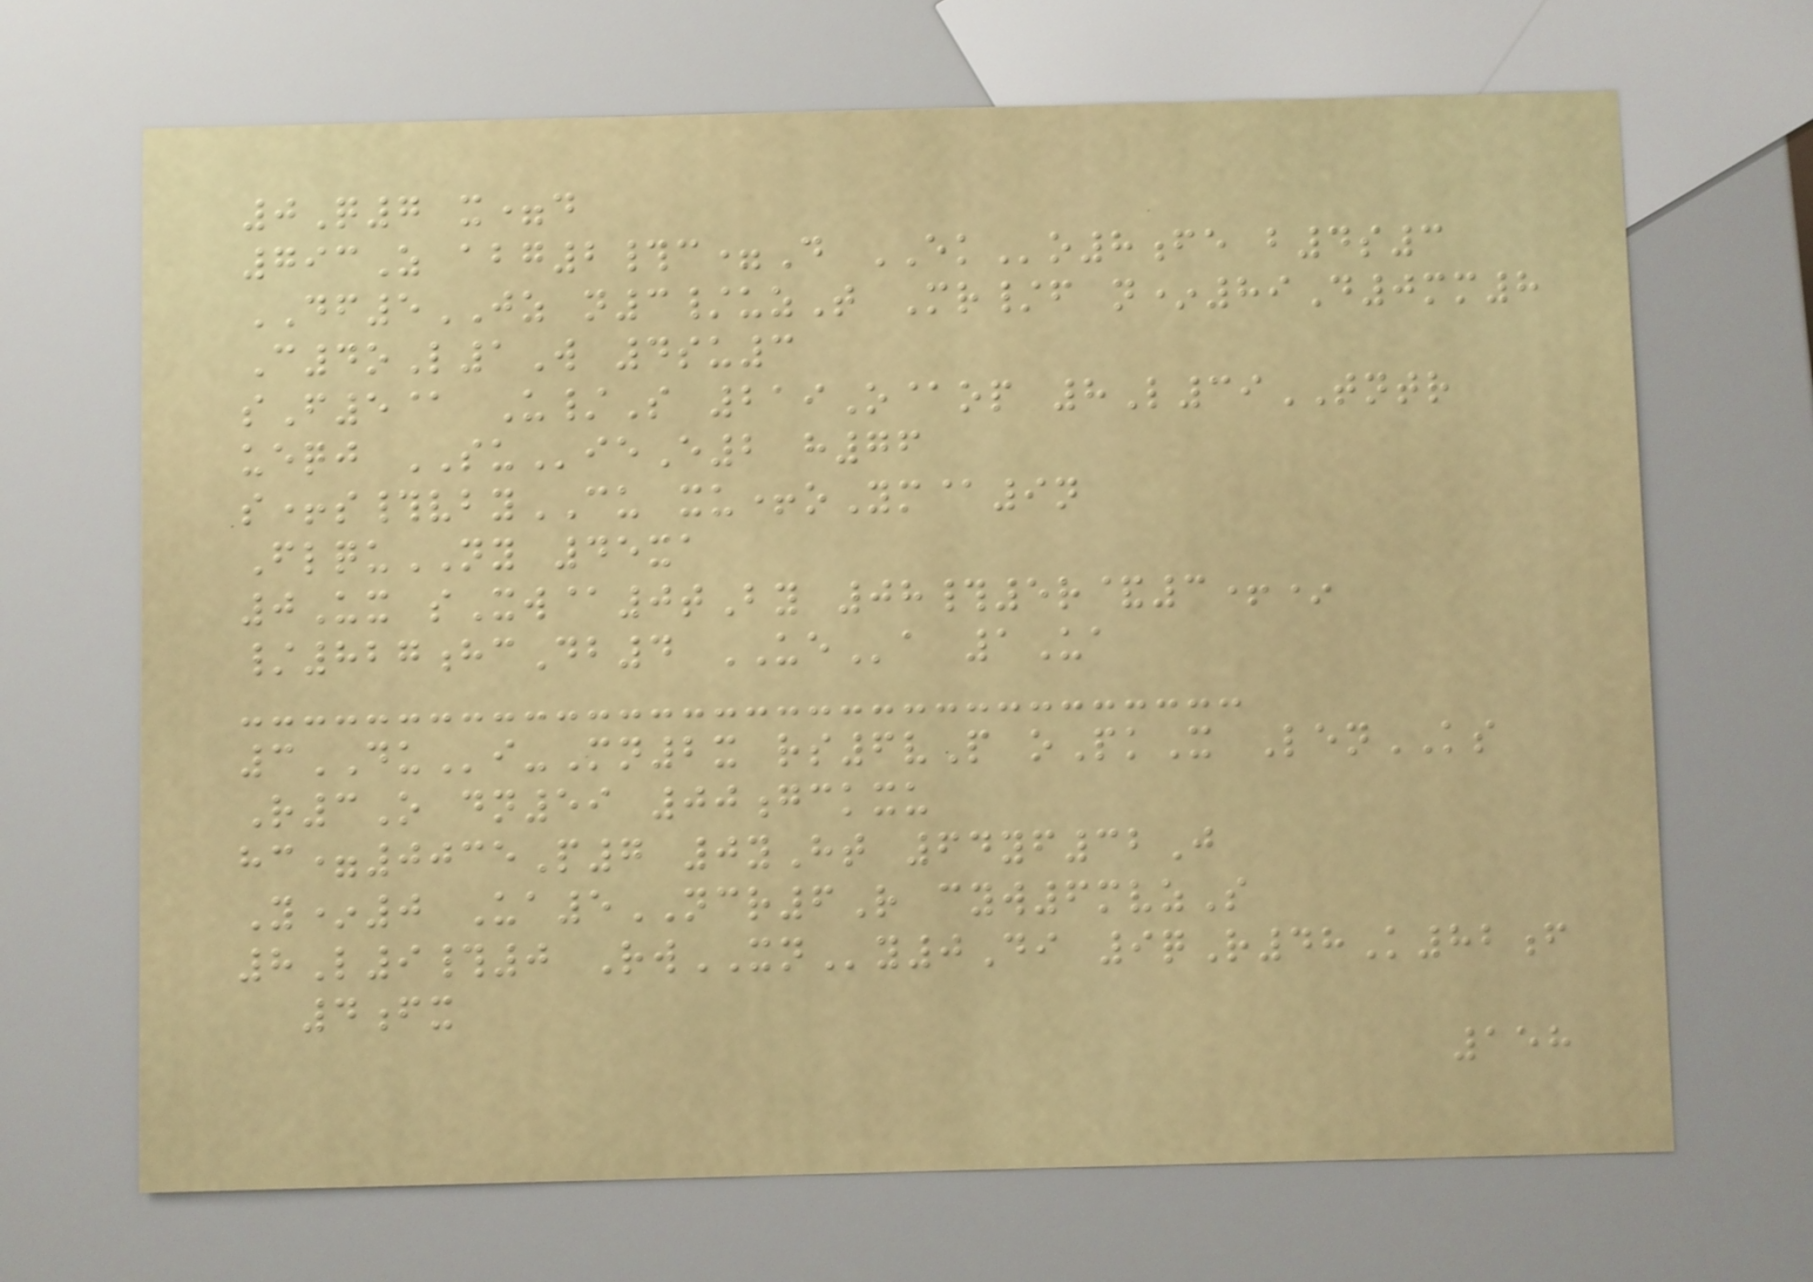0Q7 x=d
793Z abg2#c=D EKo8fe b4s3
DF5JZ n3/uzT Mr/f n*89D0mm8
C4oL1W 4su3
sF5@ U/S 219O@op 8L39TNTR
ueqj SUieE2 h76
s+s#vbyCU xu+oYm@9n
FlquNY 45xa
0Ux sXw@0tBy 08#5r&3+*
/827hcDb4 UEa 1Ua
3DUi-Mn2x rs6vP oPkX LenKS
R3O dn59 00gckxu
hc=0035P7 0yHt 64yf32J
Y*0 Ua5NCR6R cyw6mvzS
8L9#0 RwXNy0Di 9qR48K82f
4fx
158
